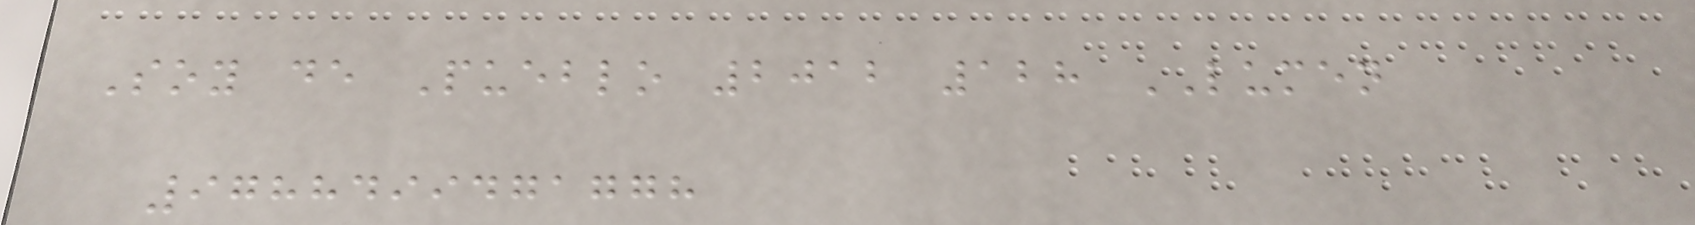Soy de Pueblo 2012 128 LUMEN
9788499471778
